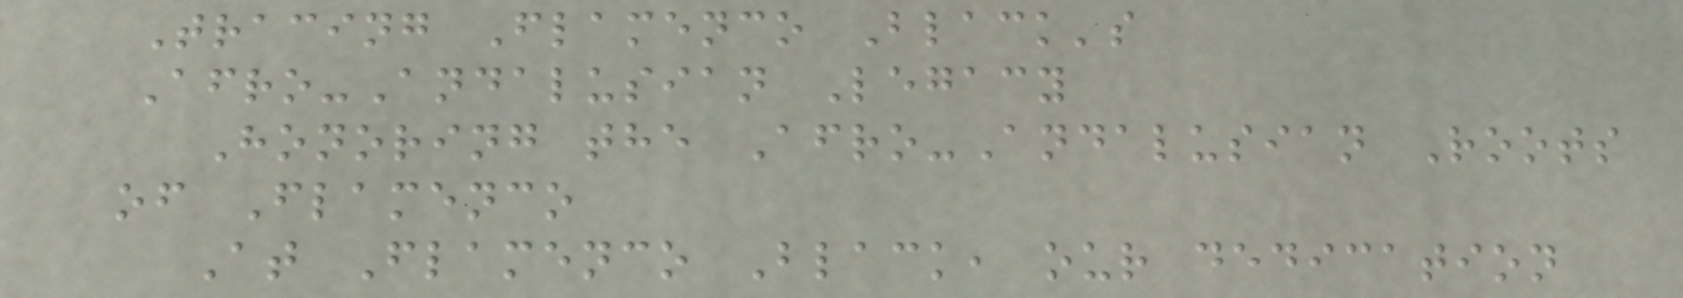Tracing Flamenco Black's
Afro-Andalusian Legacy
Honoring the Afro-Andalusian Roots
of Flamenco
At Flamenco Black, our dedication
